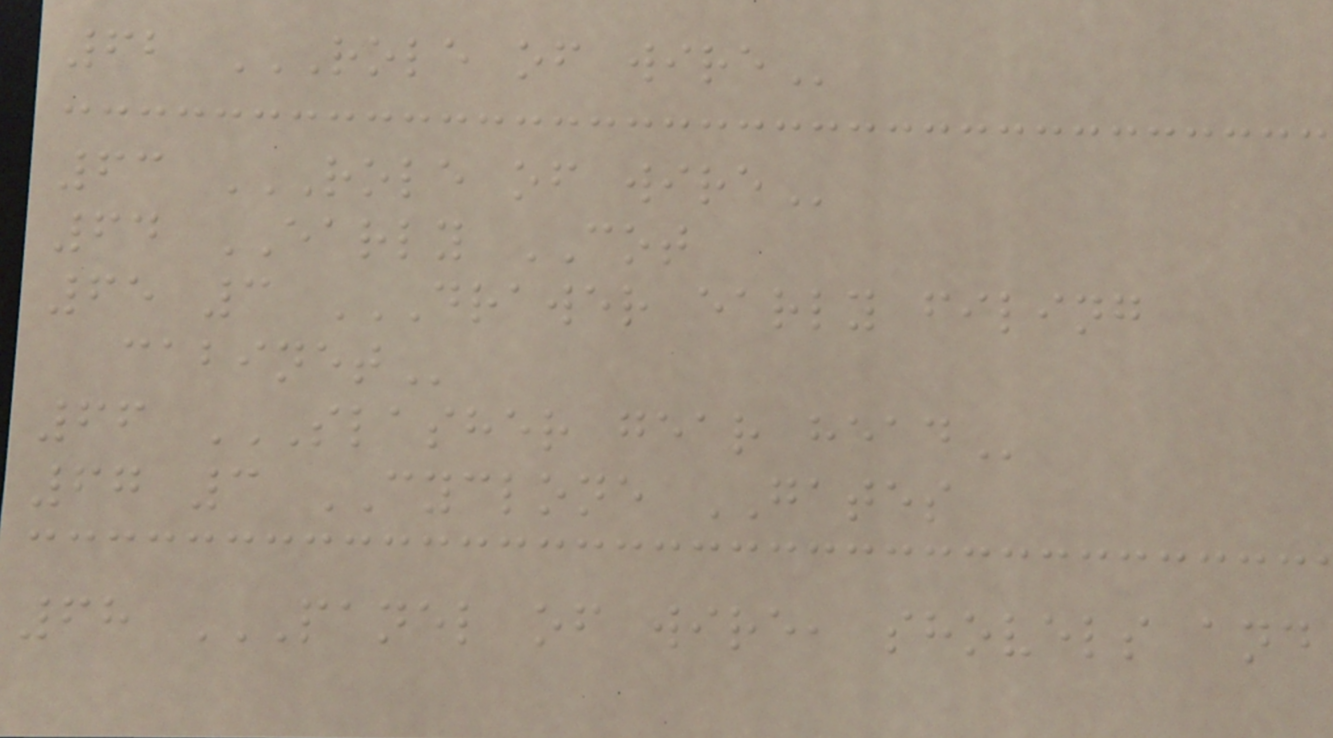62 ROLE OF WIRE
63 ROLE OF WIRE
64 EARLY COT
65 3 DRAWER EARLY FILING
CABINET
66 SLASHER GEAR HEAD
67 3 CYCLONE GATES
68 PANEL OF WIRE, SHOVELS AND
